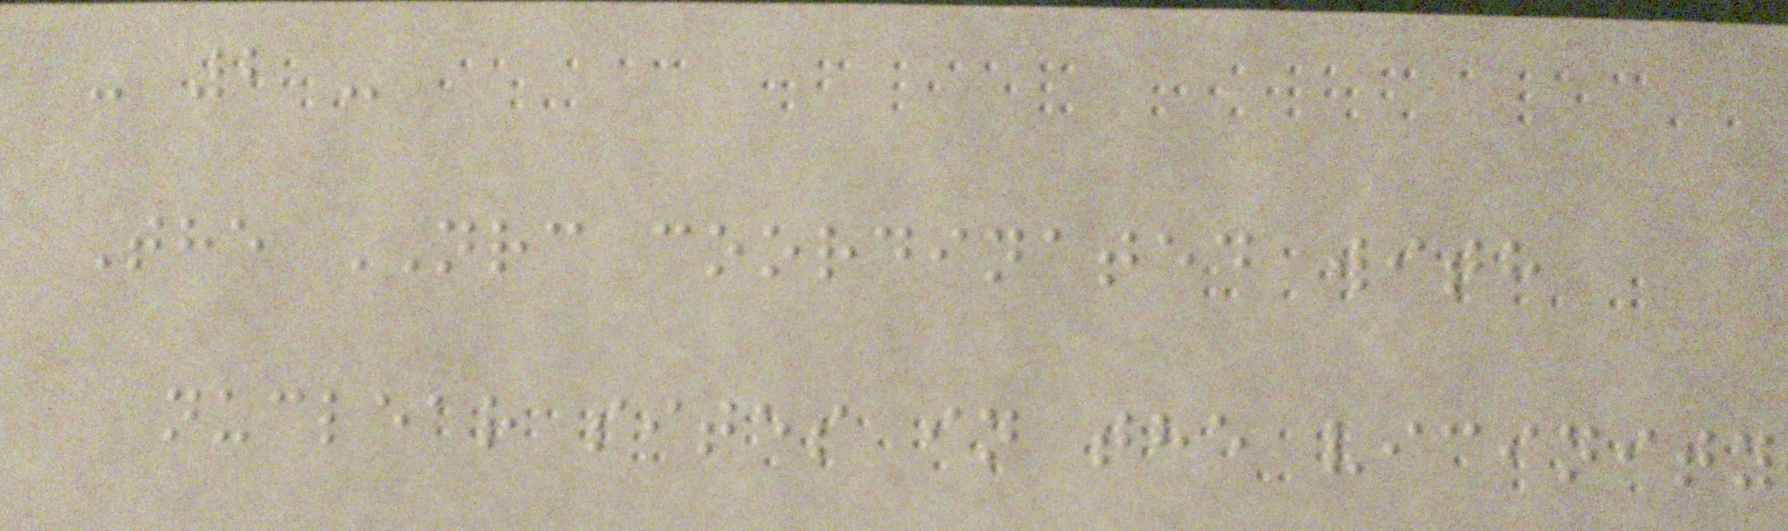- 2 -
The NRC coordinated with
nuclear sites in the vicinity
